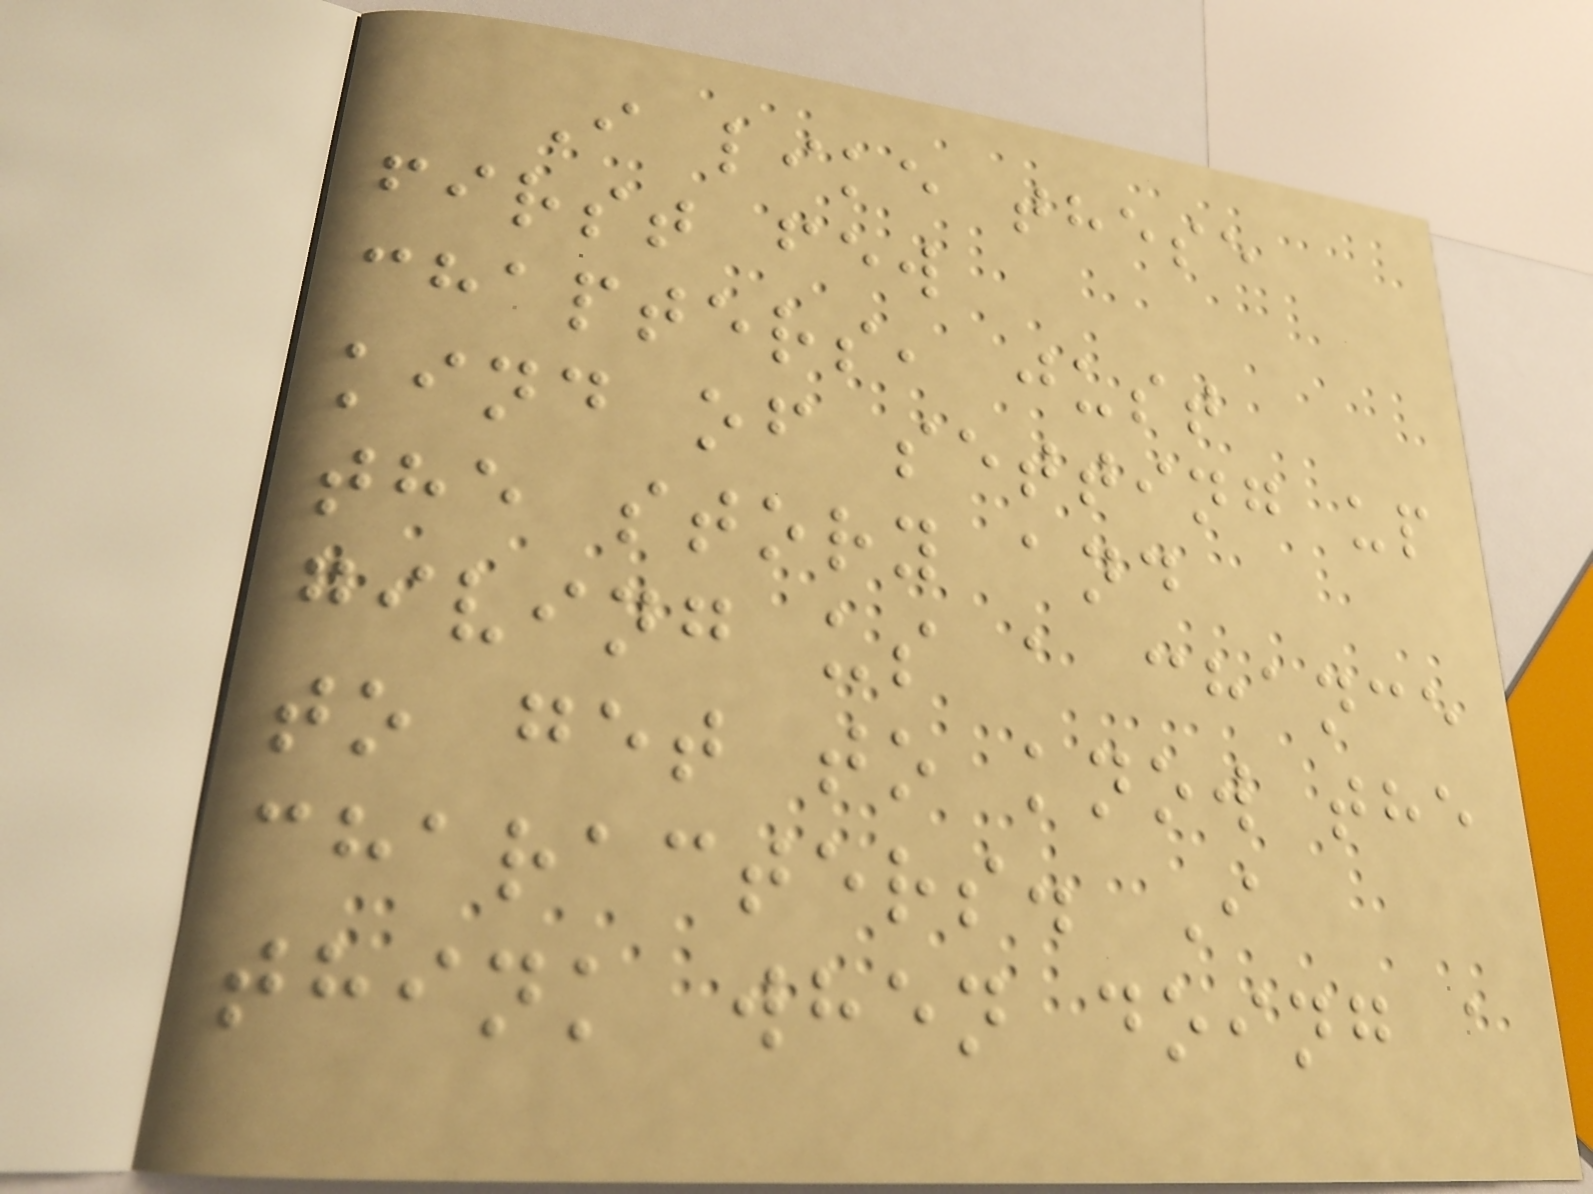I like these
first few
chapters, just
kind of setting up
the story and
giving us a chance
to get to know the
characters. I
think when doing a
